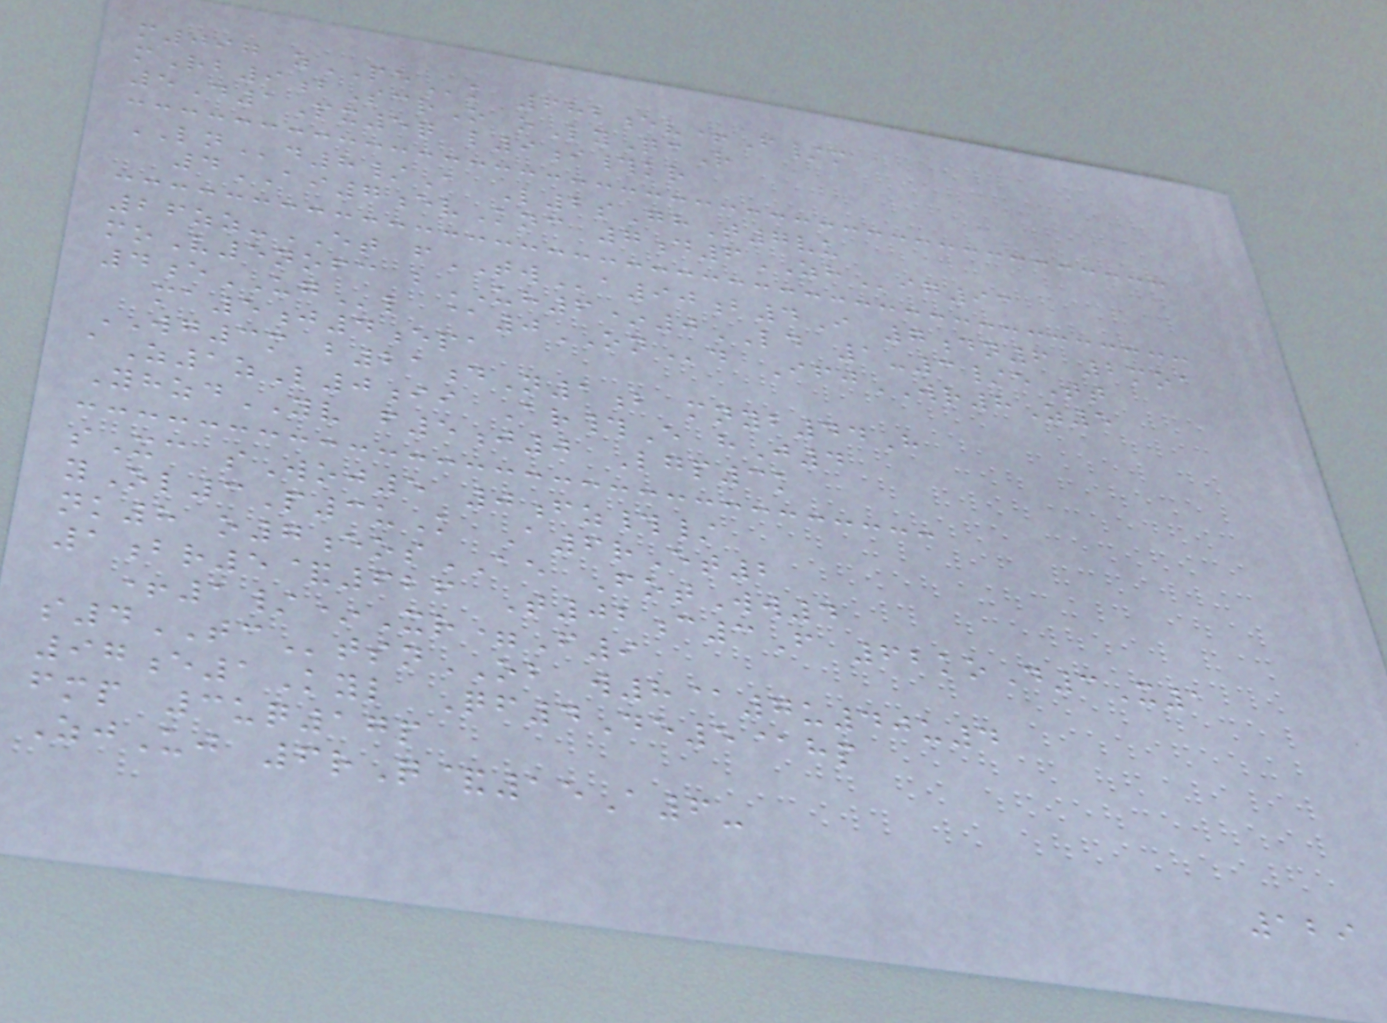m097 zPEk 682ev+F/m
mRb9bScrO oLyQcR
5D1Px5q l9i#kr
LNd8/A L2sGhT7vu
4AI7evKnc 7d6ZHig93
26zz-ET fTWa90b4I 7dn6 2moa
moV5nofc bUH6*0LD 1-3/eTt
4eUGl @0ONd IfjWR8Z5
ma5j4epa
WG3m b21dN1b mnyb44H
aZ1zL0ii Ar#E hJ4
YhzdYV f5j0 Lgp3k
sXc sWoj5 0fz#/
yOl3P3uK A6rEt2
nk8 o7eosAE FotWw4
1br5&626 T02c3F 62koD3X1
+1/*Xr=F9
s4TCtsnOB w8@7u40u4
97e1Kyl Qf4De5@hp
fmp 3uq17p
ZjUj 6rQ&15A6-
129
